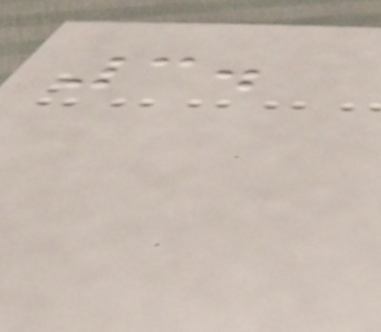3.
